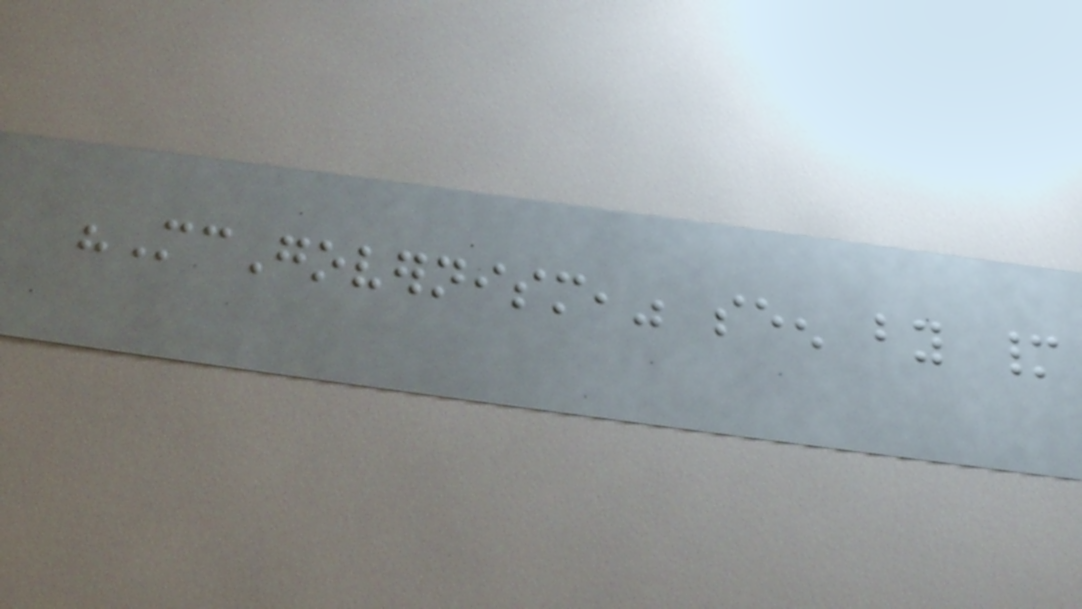"McGovernism," seen by many
